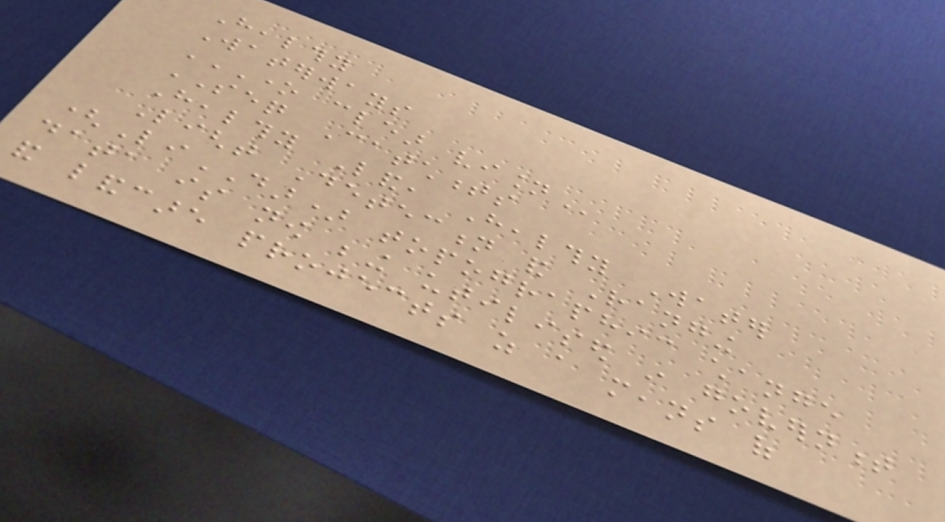Healthy
Waterways
ONE CLEAR VISION
SEQ Catchments
Healthy Land, Healthy Water
Light Detection and Ranging
(LiDAR) topographic change
data is now being utilised in government
and landcare projects as a means of
